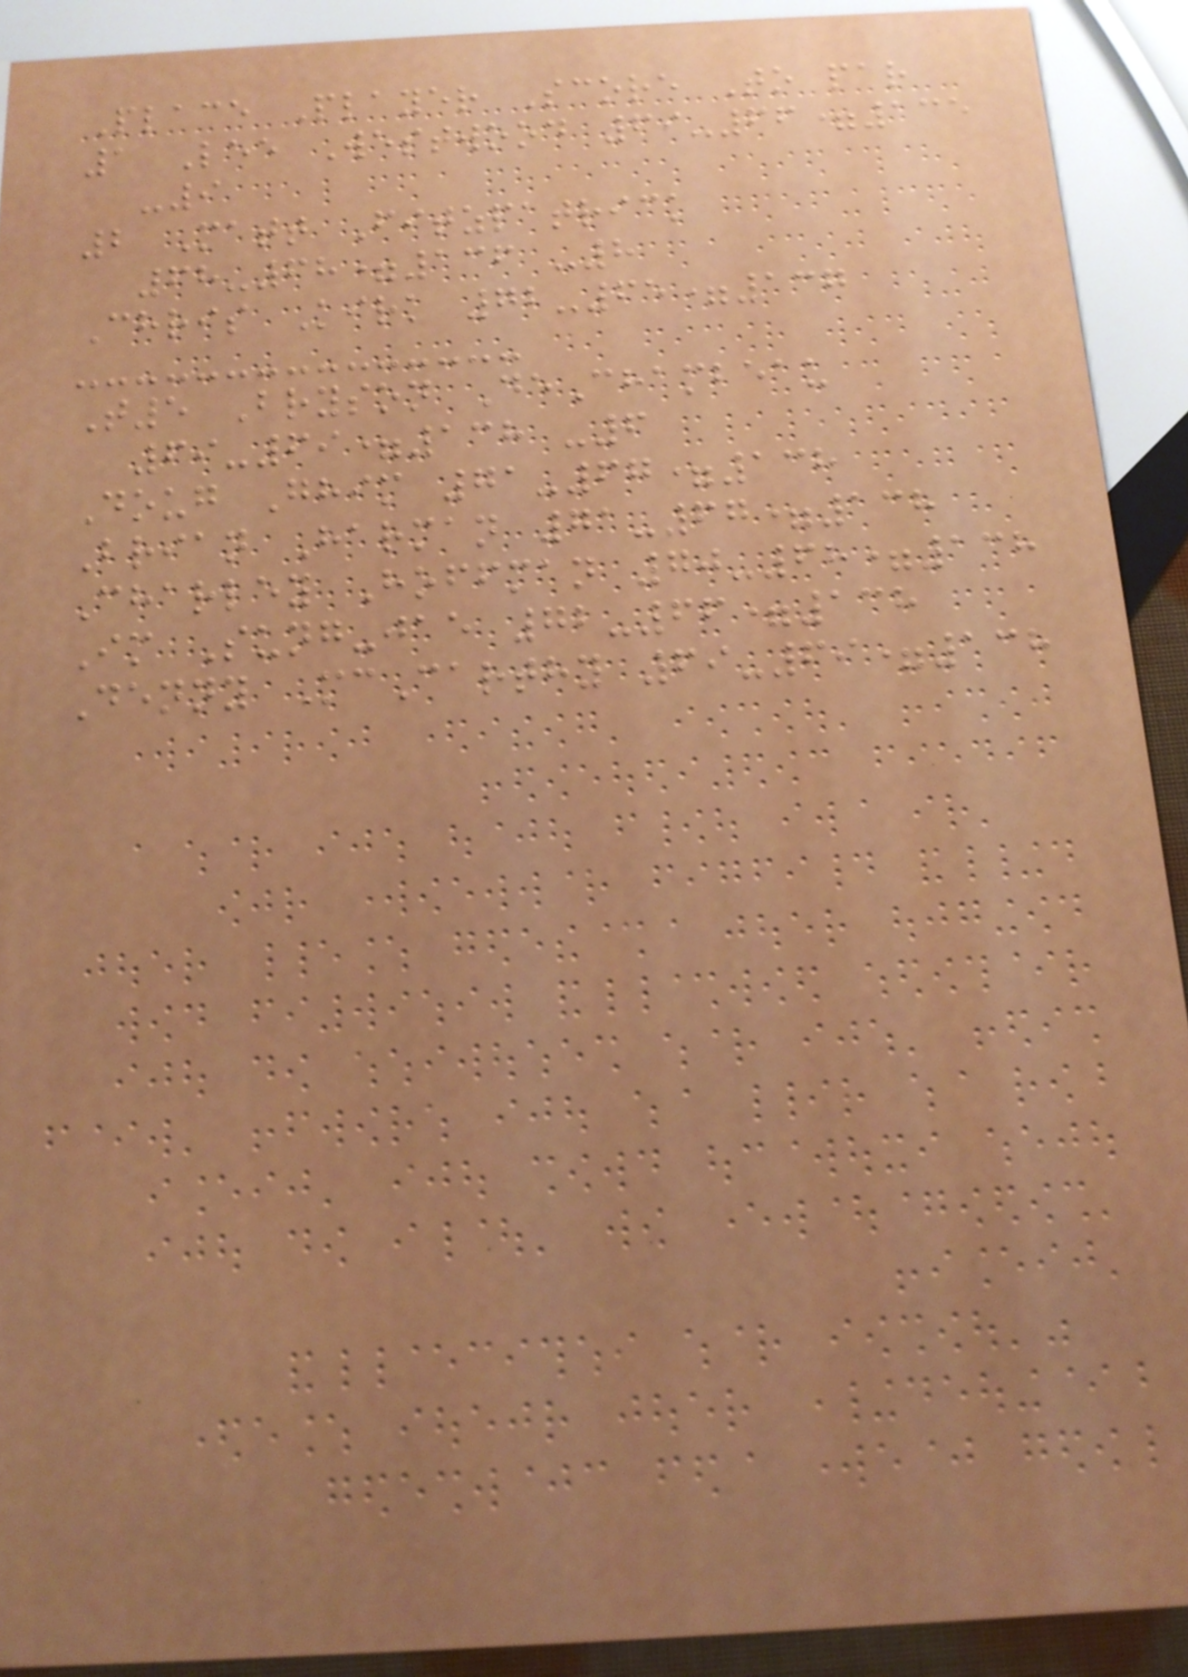Place Player Score To par
1 Lee Westwood 69-66=135
-9
2 Matt Fitzpatrick
68-68=136 -8
Chris Kirk 72-65=137
T5 Bryson DeChambeau
69-69=138 -6
Doug Ghim 71-67=138
Brian Harman 71-67=138
Charley Hoffman 70-68=138
Im Sung-jae 72-66=138
Denny McCarthy 69-69=138
